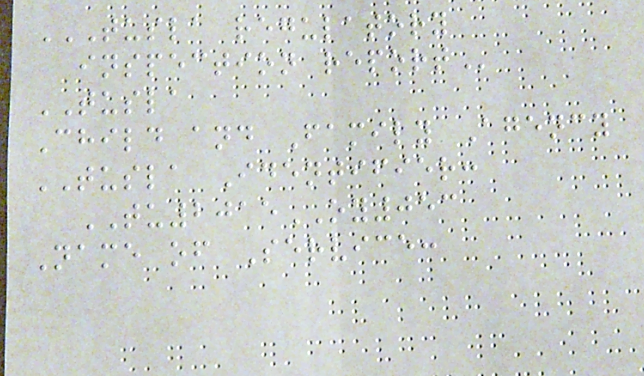TUSLA REGULATORY
INSPECTION REPORT
TUSLA
Child and Family Agency
TUSLA Identifier:
TU2015OY053
Name of Service:
